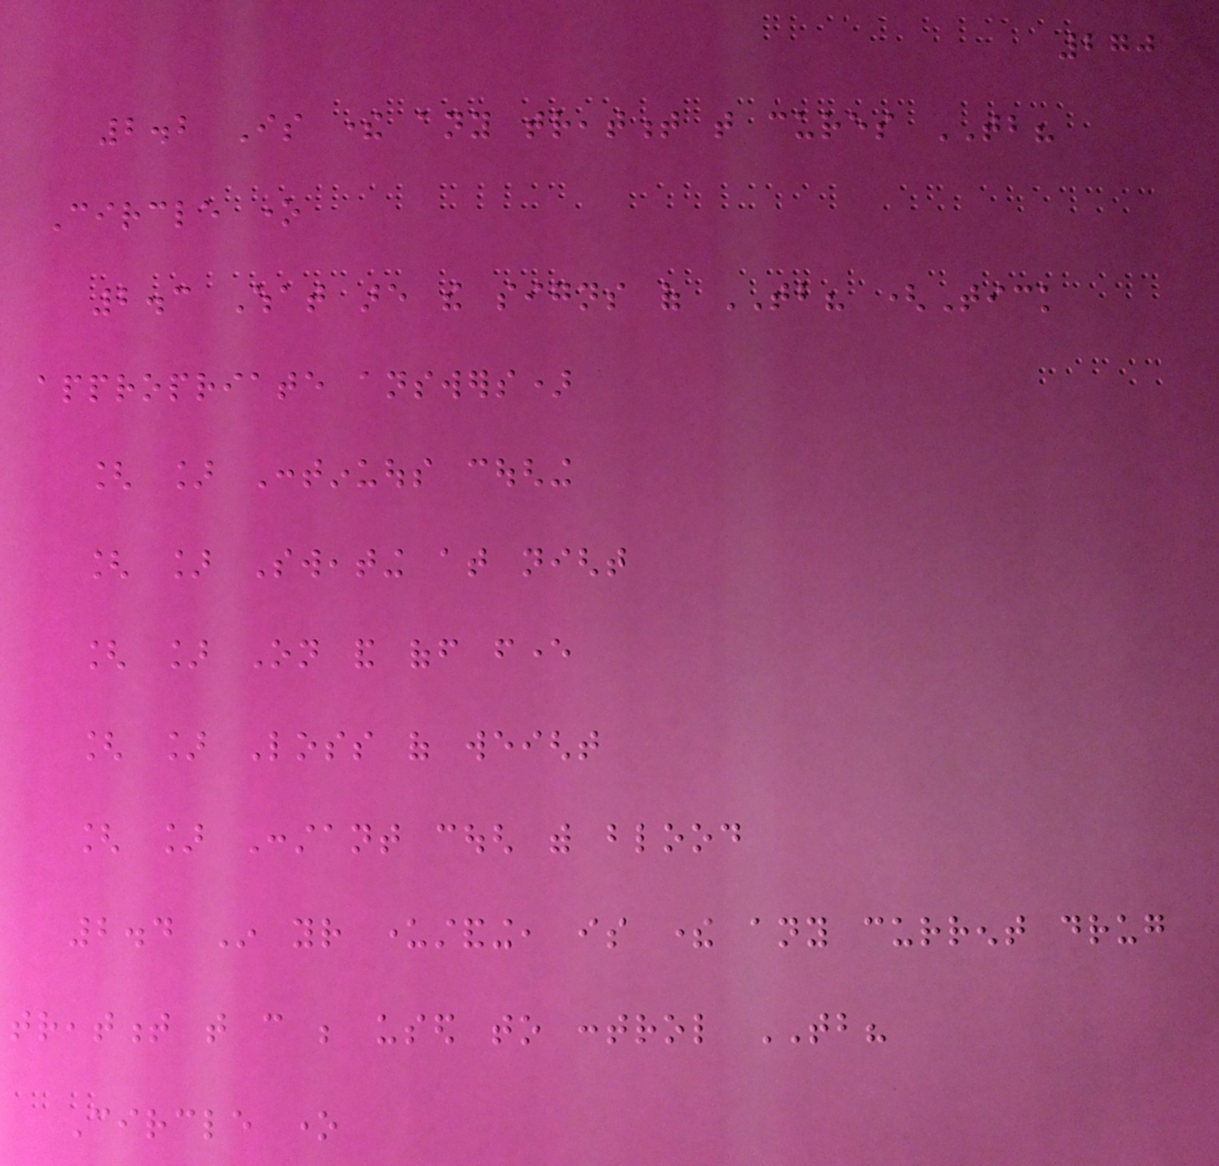270
2.2 Is there any treatment that cures TB?
Circle one
2.3 What are the signs of TB? (Tick
appropriate answers)
[ ] Continuous coughing
[ ] Sweating at night
[ ] On and off fever
[ ] Loss of weight
[ ] Constant cough with blood
2.4 In your understanding, is there any current drug
treatment that can be used to control TB?
Circle one
